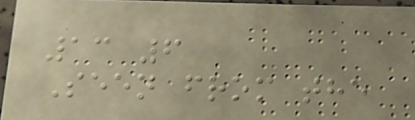13 6
Seen from the
